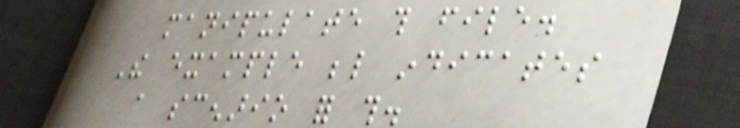manipulate this file.
The example below indicates
a scenario for this.
